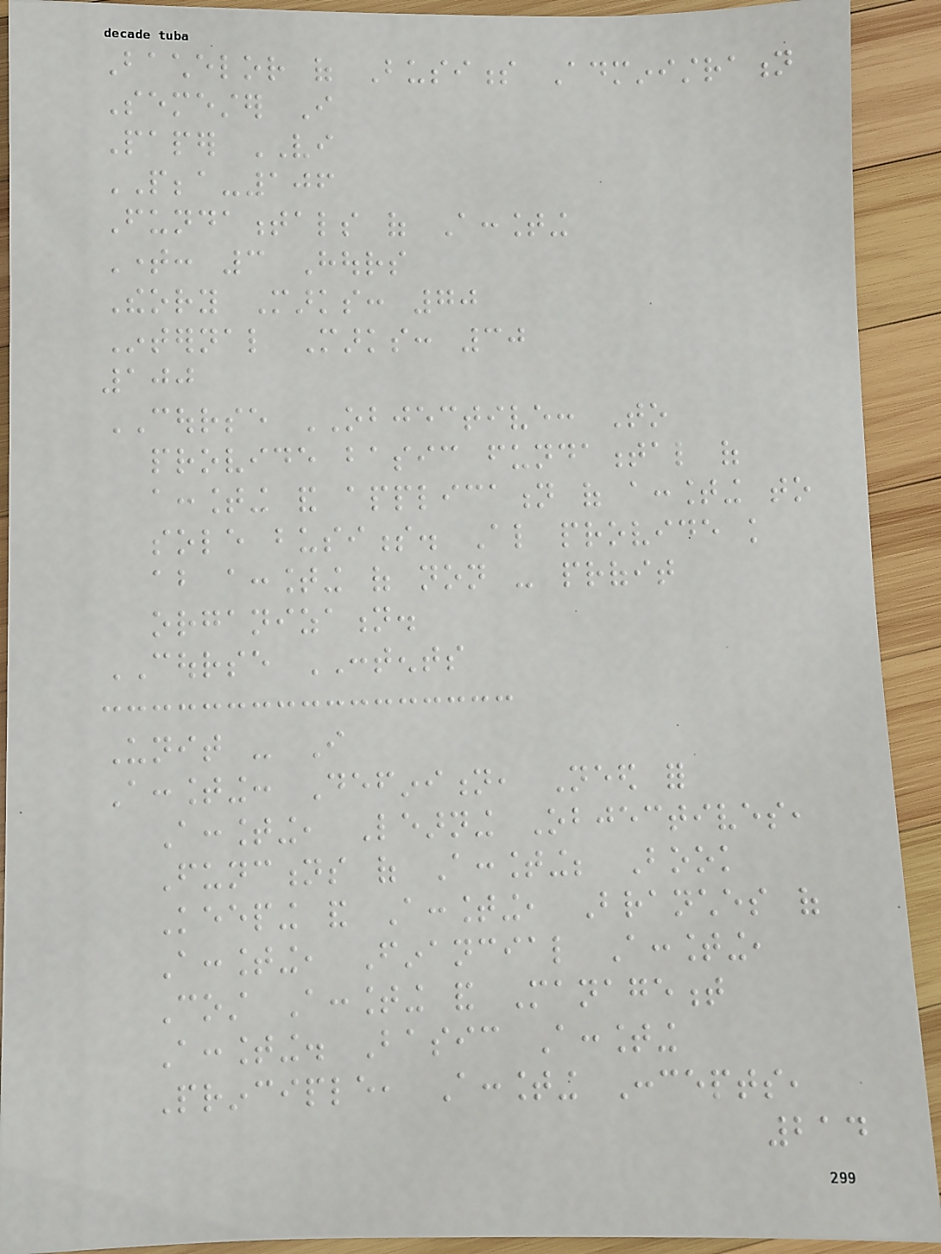Bachelor of Business Administration
Semester I
Paper VI
PBBA-106
Fundamentals of Accounting
Time: 3 Hours
Theory Marks: 70
Internal Marks: 30
100
COURSE OBJECTIVE: To
provide basic fundamental of
accounting and application of accounting to
sole business. Also provide knowledge
about accounting of non - profit
organization.
COURSE CONTENTS
Unit - I
Accounting: Definition, Need for
Accounting, Learning Objectives,
Functions of Accounting; Book
Keeping and Accounting, Branches of
Accounting, Financial Accounting,
Cost Accounting and Management
Accounting. Basic Accounting
Principle, Accounting Concepts,
214
